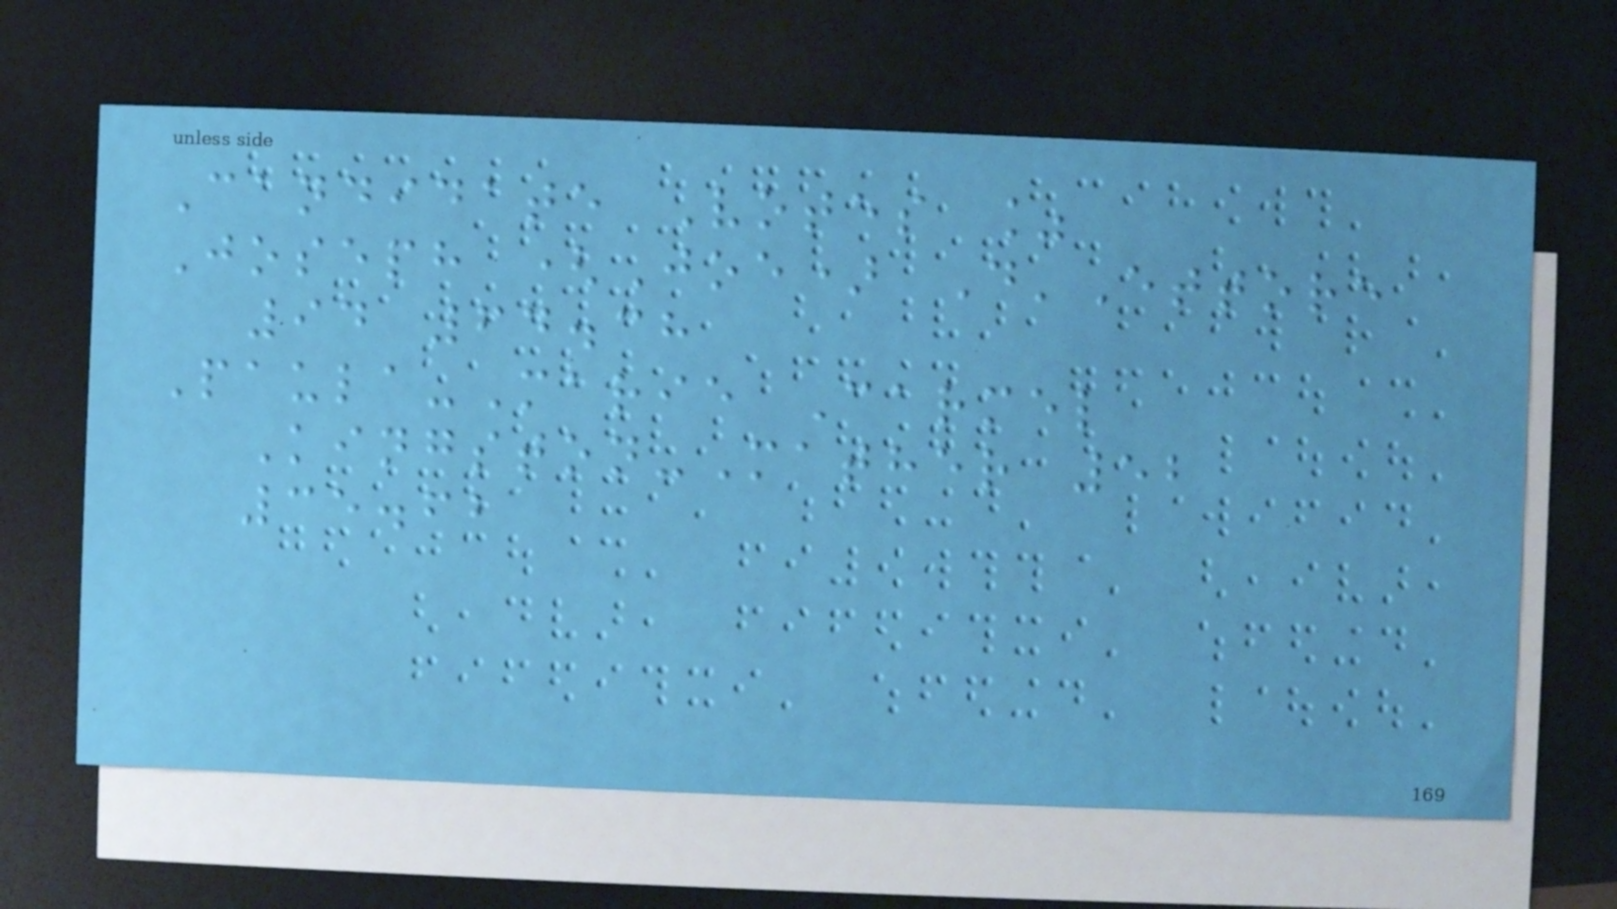Candidate Votes %
Joseph (Joe) D'Ettore
94 64.38
Paula-Marie Carmel
Kingston-Mather 52
35.62
